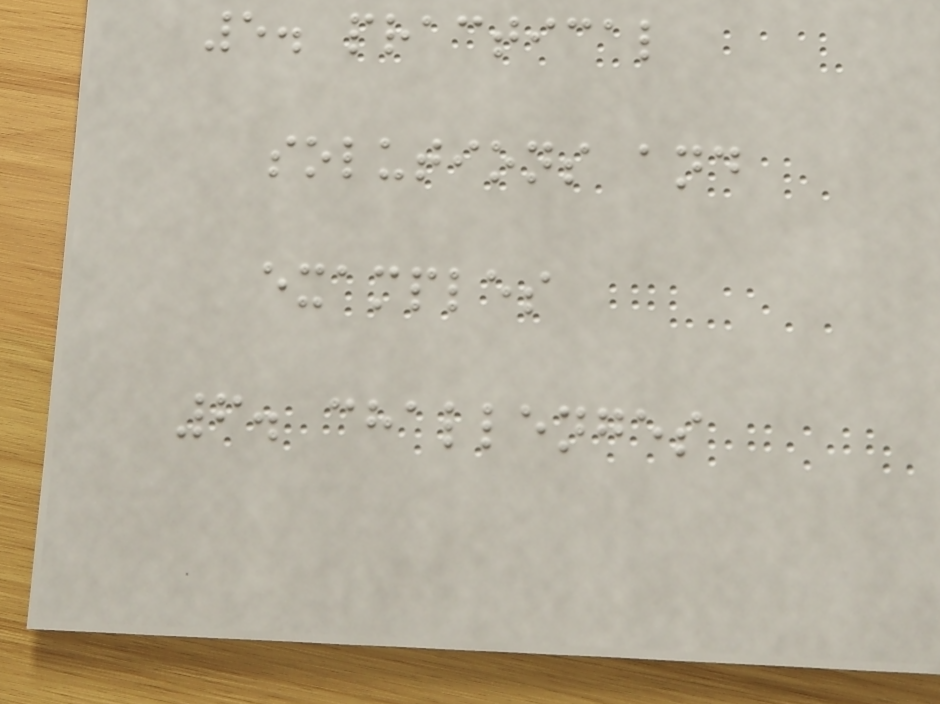5. practical
solutions and
examples
6. challenges
